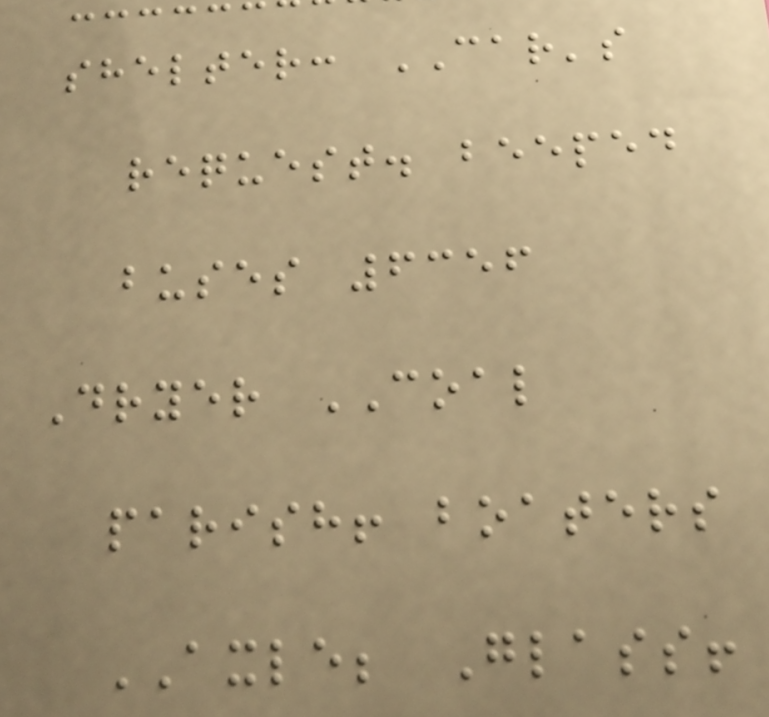shelter: CAR's
request. beeped
buses 6356
Dryer COAL
parish! boaters
AXLE; Glass!
